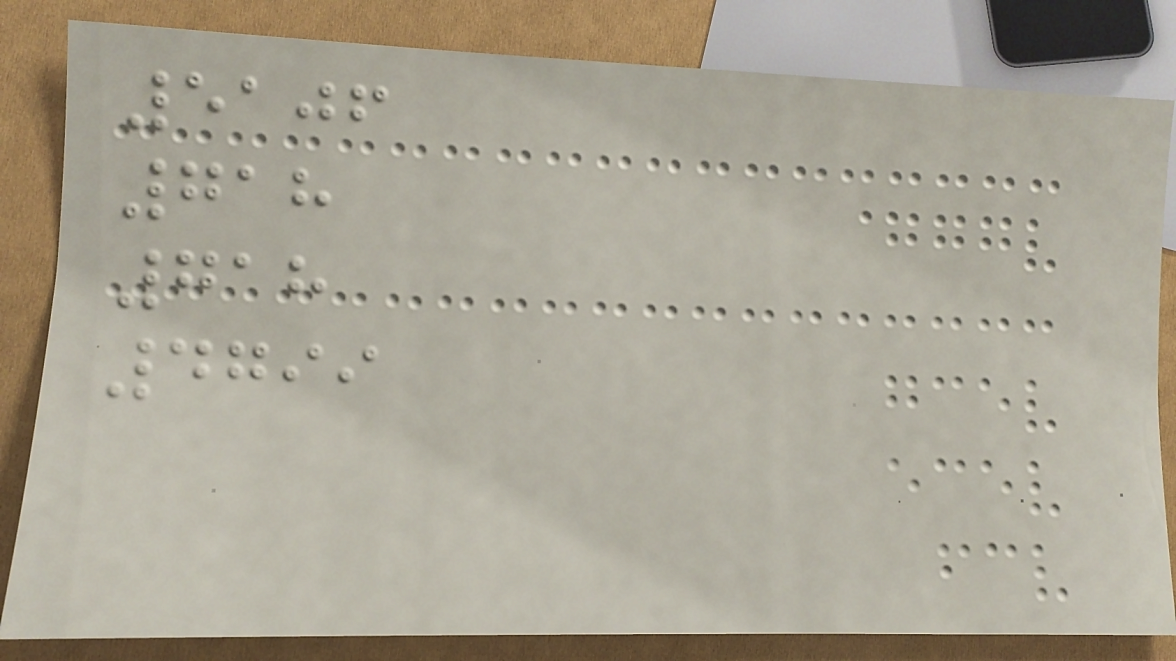5106
718
718
4799
